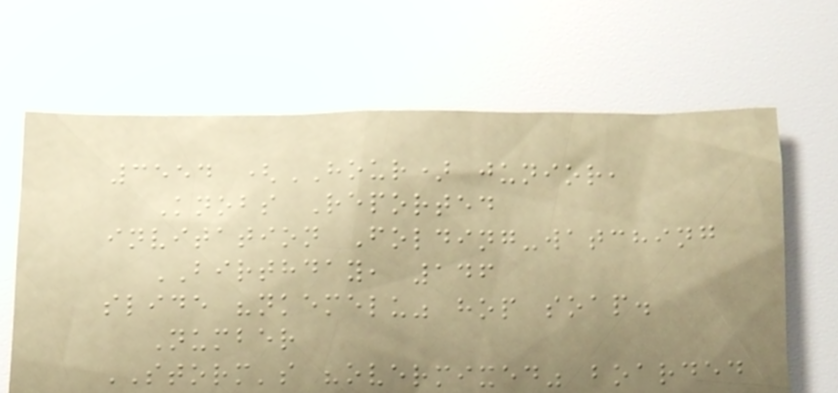3554 (HOUR) junior,
Knobs Reported
invitation Folding-watching
BIRTHDAY, 146
slide "nkemelu" hop soap.
Number
STORM's "overmixed" boarded
